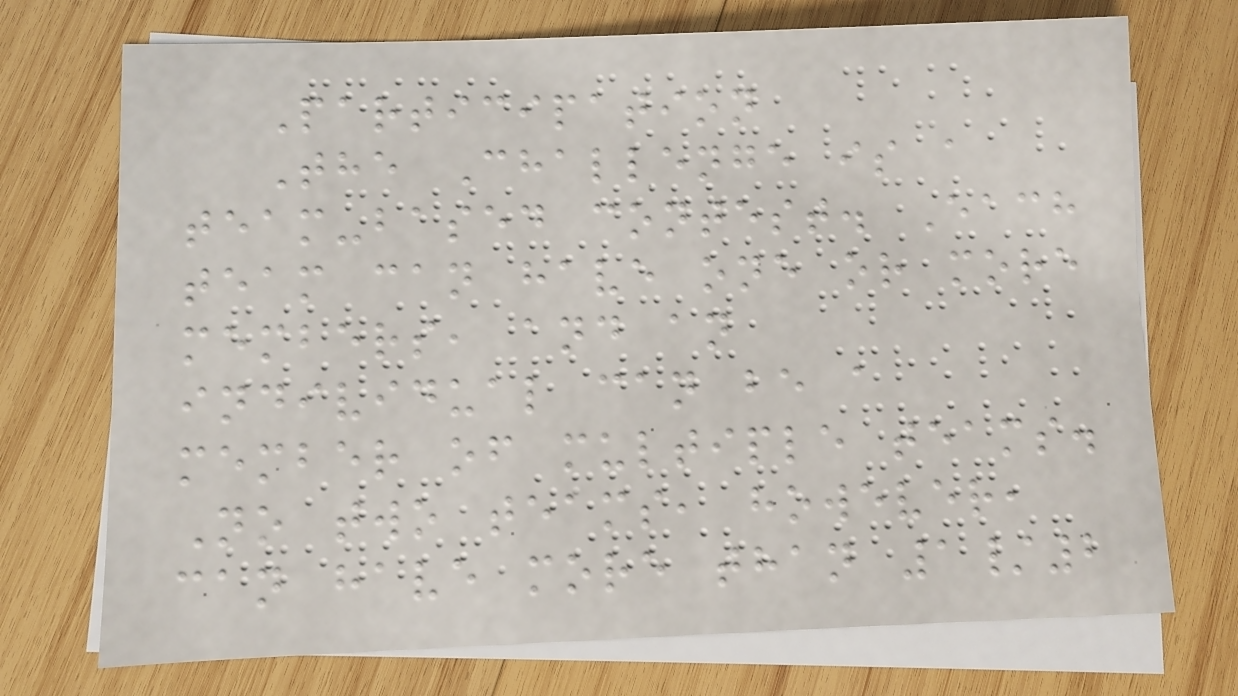Participation
The Challenge is a
team-based contest. Each
team can have one or more
members, and an
individual can be a
member of multiple teams.
No two teams, however,
can have more than 1/2
